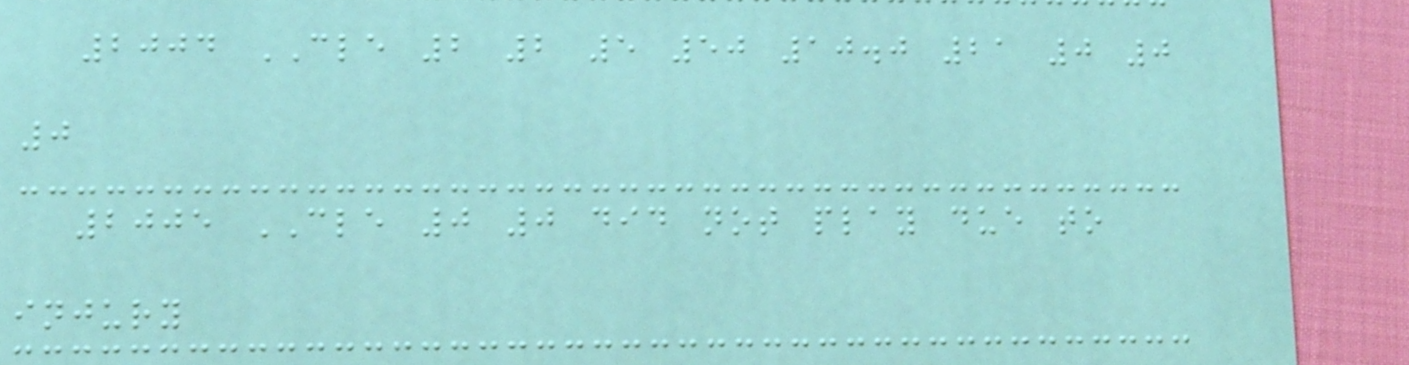2004 CLE 2 2 5 50 10.0 21 0 0
0
2005 CLE 0 0 did not play due to
injury
